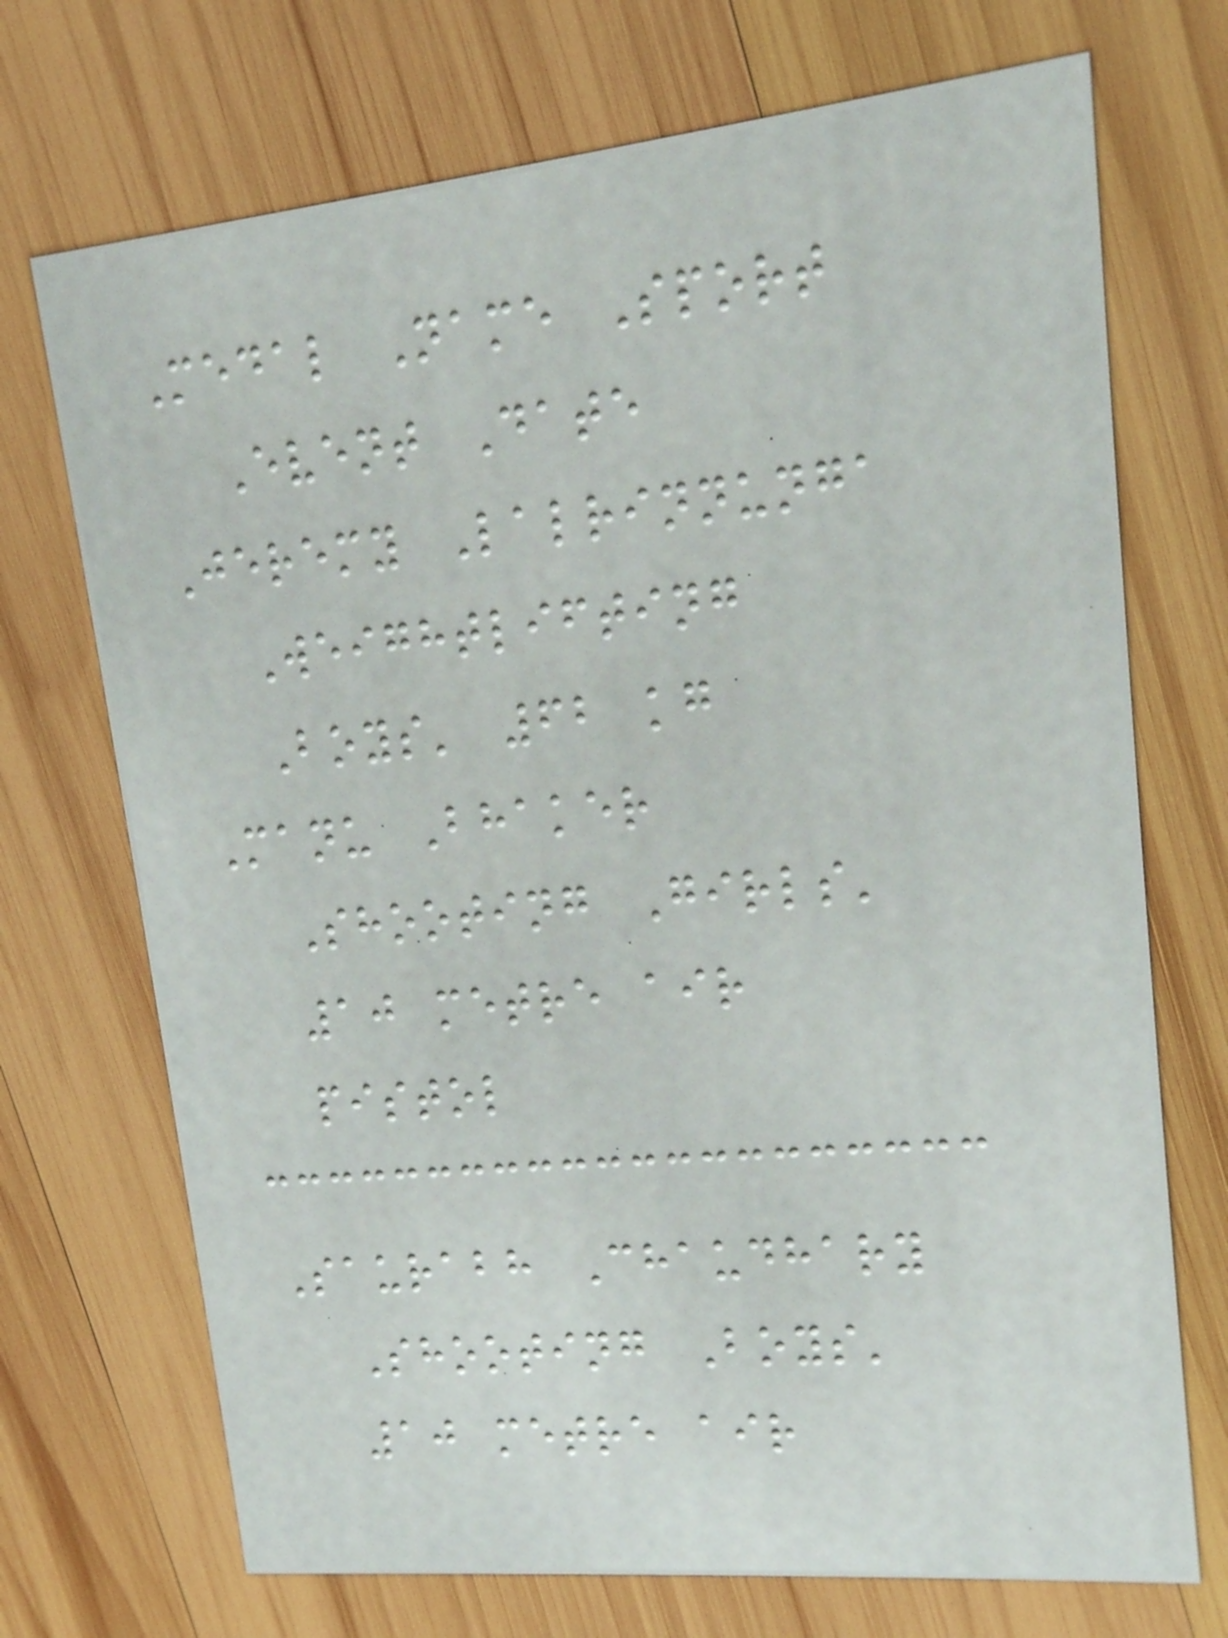Medal Name Sport
Event Date
Jeremy Lalrinnunga
Weightlifting
Boys' 62 kg
Manu Bhaker
Shooting Girls'
10 metre air
pistol
Saurabh Chaudhary
Shooting Boys'
10 metre air
